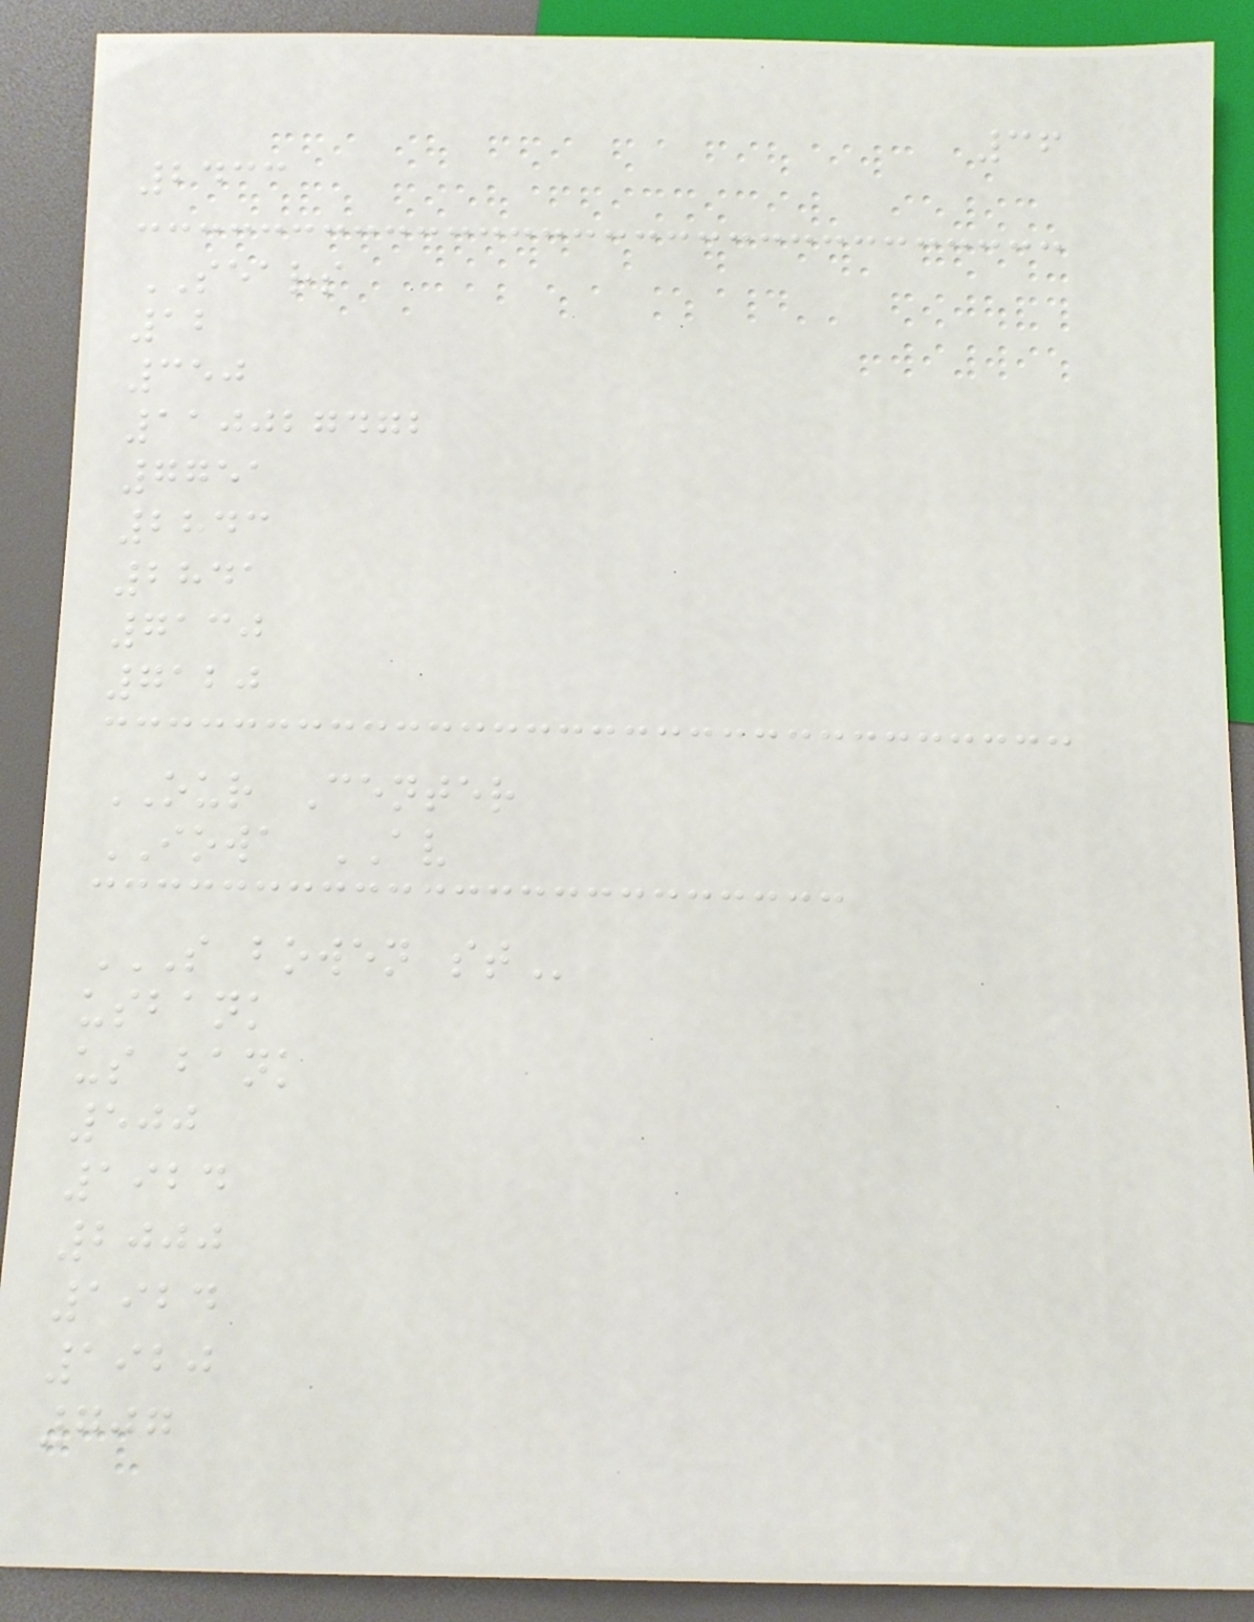36
2433
SEARS
12
350
110027472
7751
2843
2841
7130
7120
OUR Center
IOWA AV
S BOWEN ST
usbank
us bank
500
1924
2000
1924
1920
707
